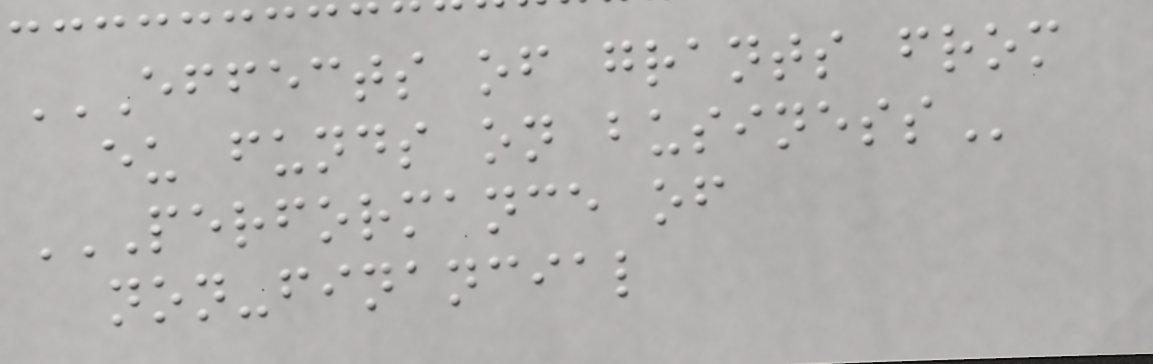EFFECTS OF GRANTS FROM
EU FUNDS ON BUSINESS
PERFORMANCE OF
NON-FINANCIAL
